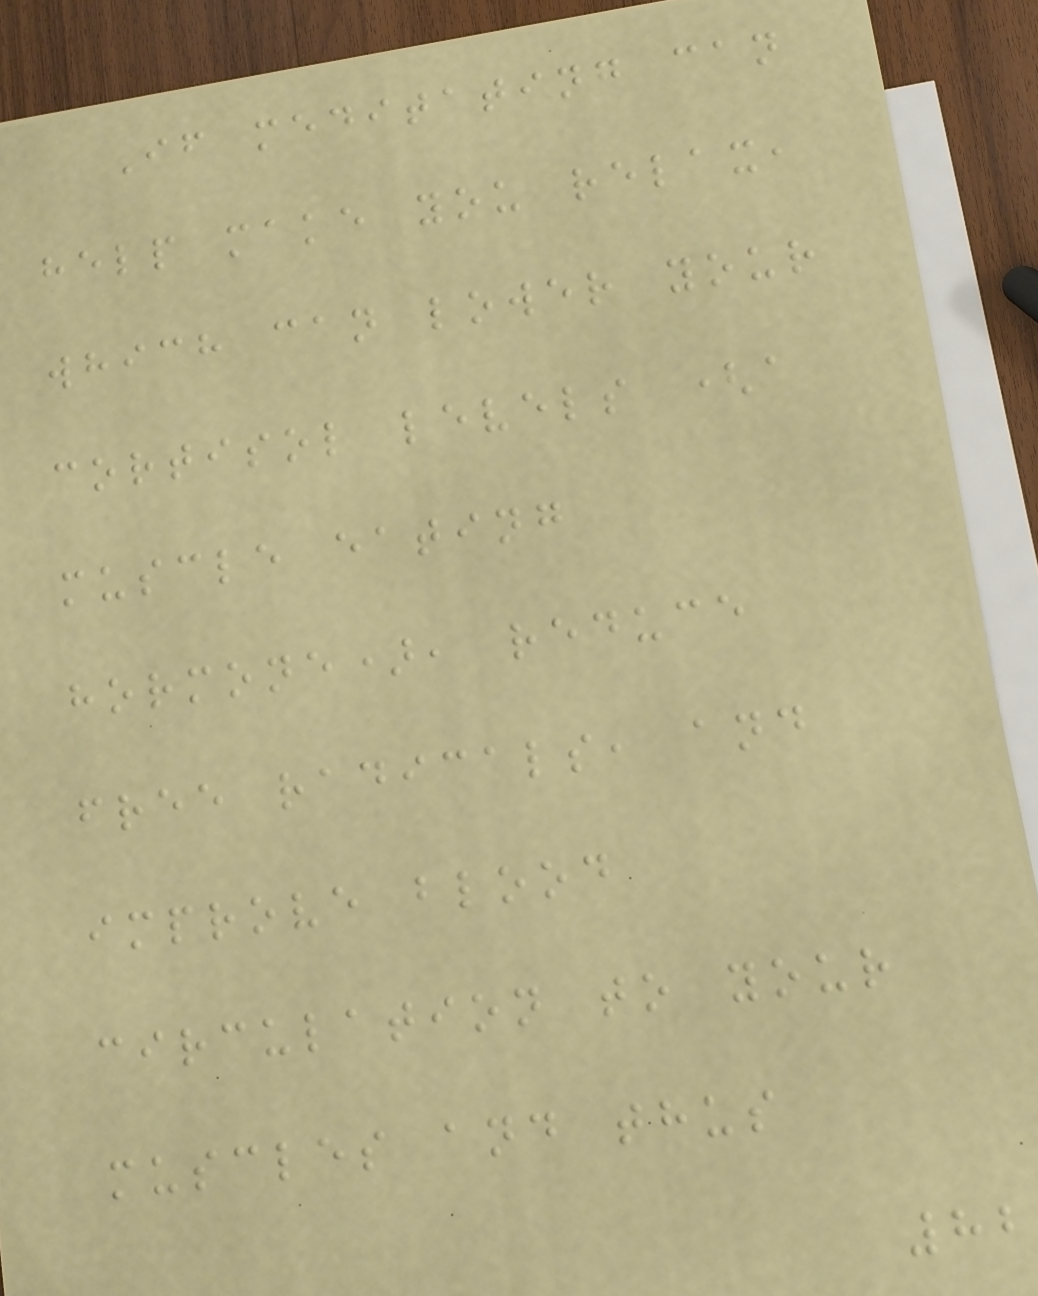If meditating can
help make you relax,
which can lower your
cortisol levels (a
muscle eating
hormone), reduce
free radicals, and
improve blood
circulation to your
muscles and thus
82
